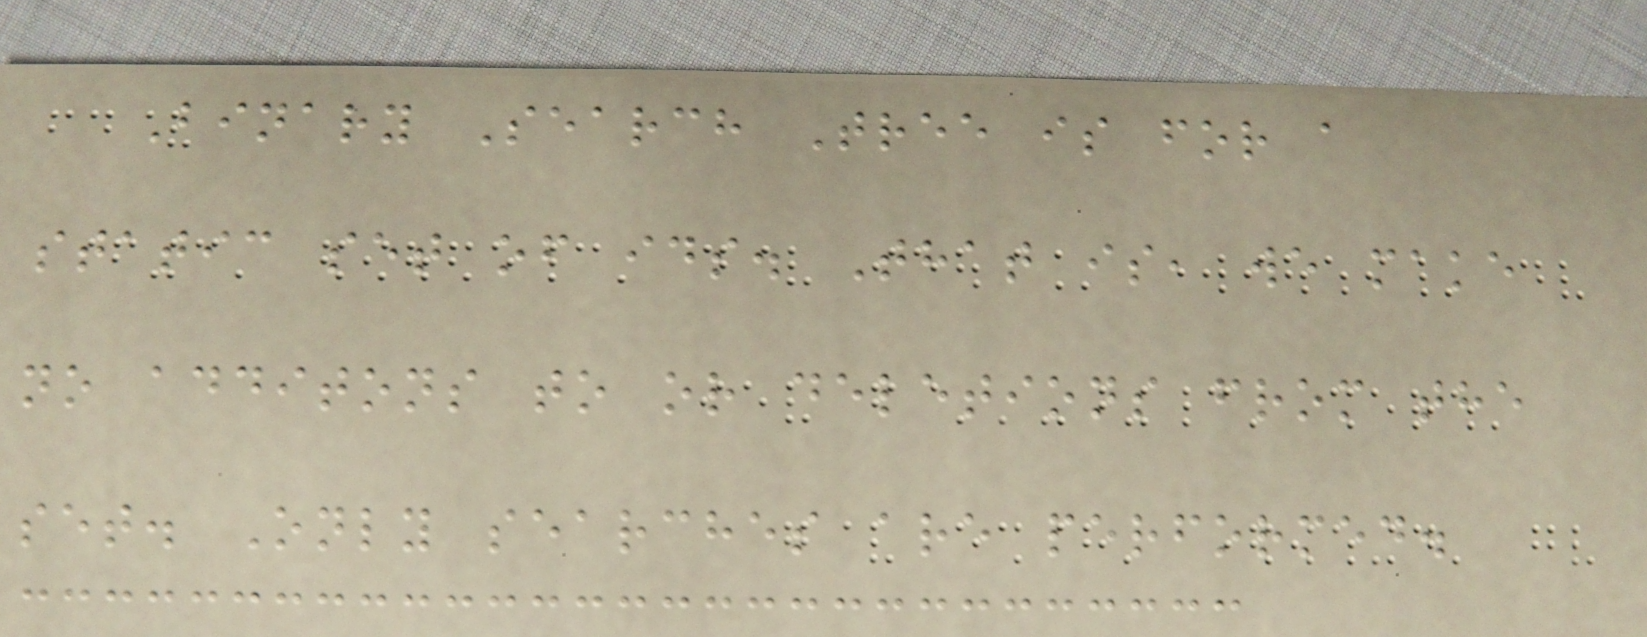Binary Search Tree is for a
static set of ids. That is, we make
no additons to or deletions from the
set. Only searches are performed.
